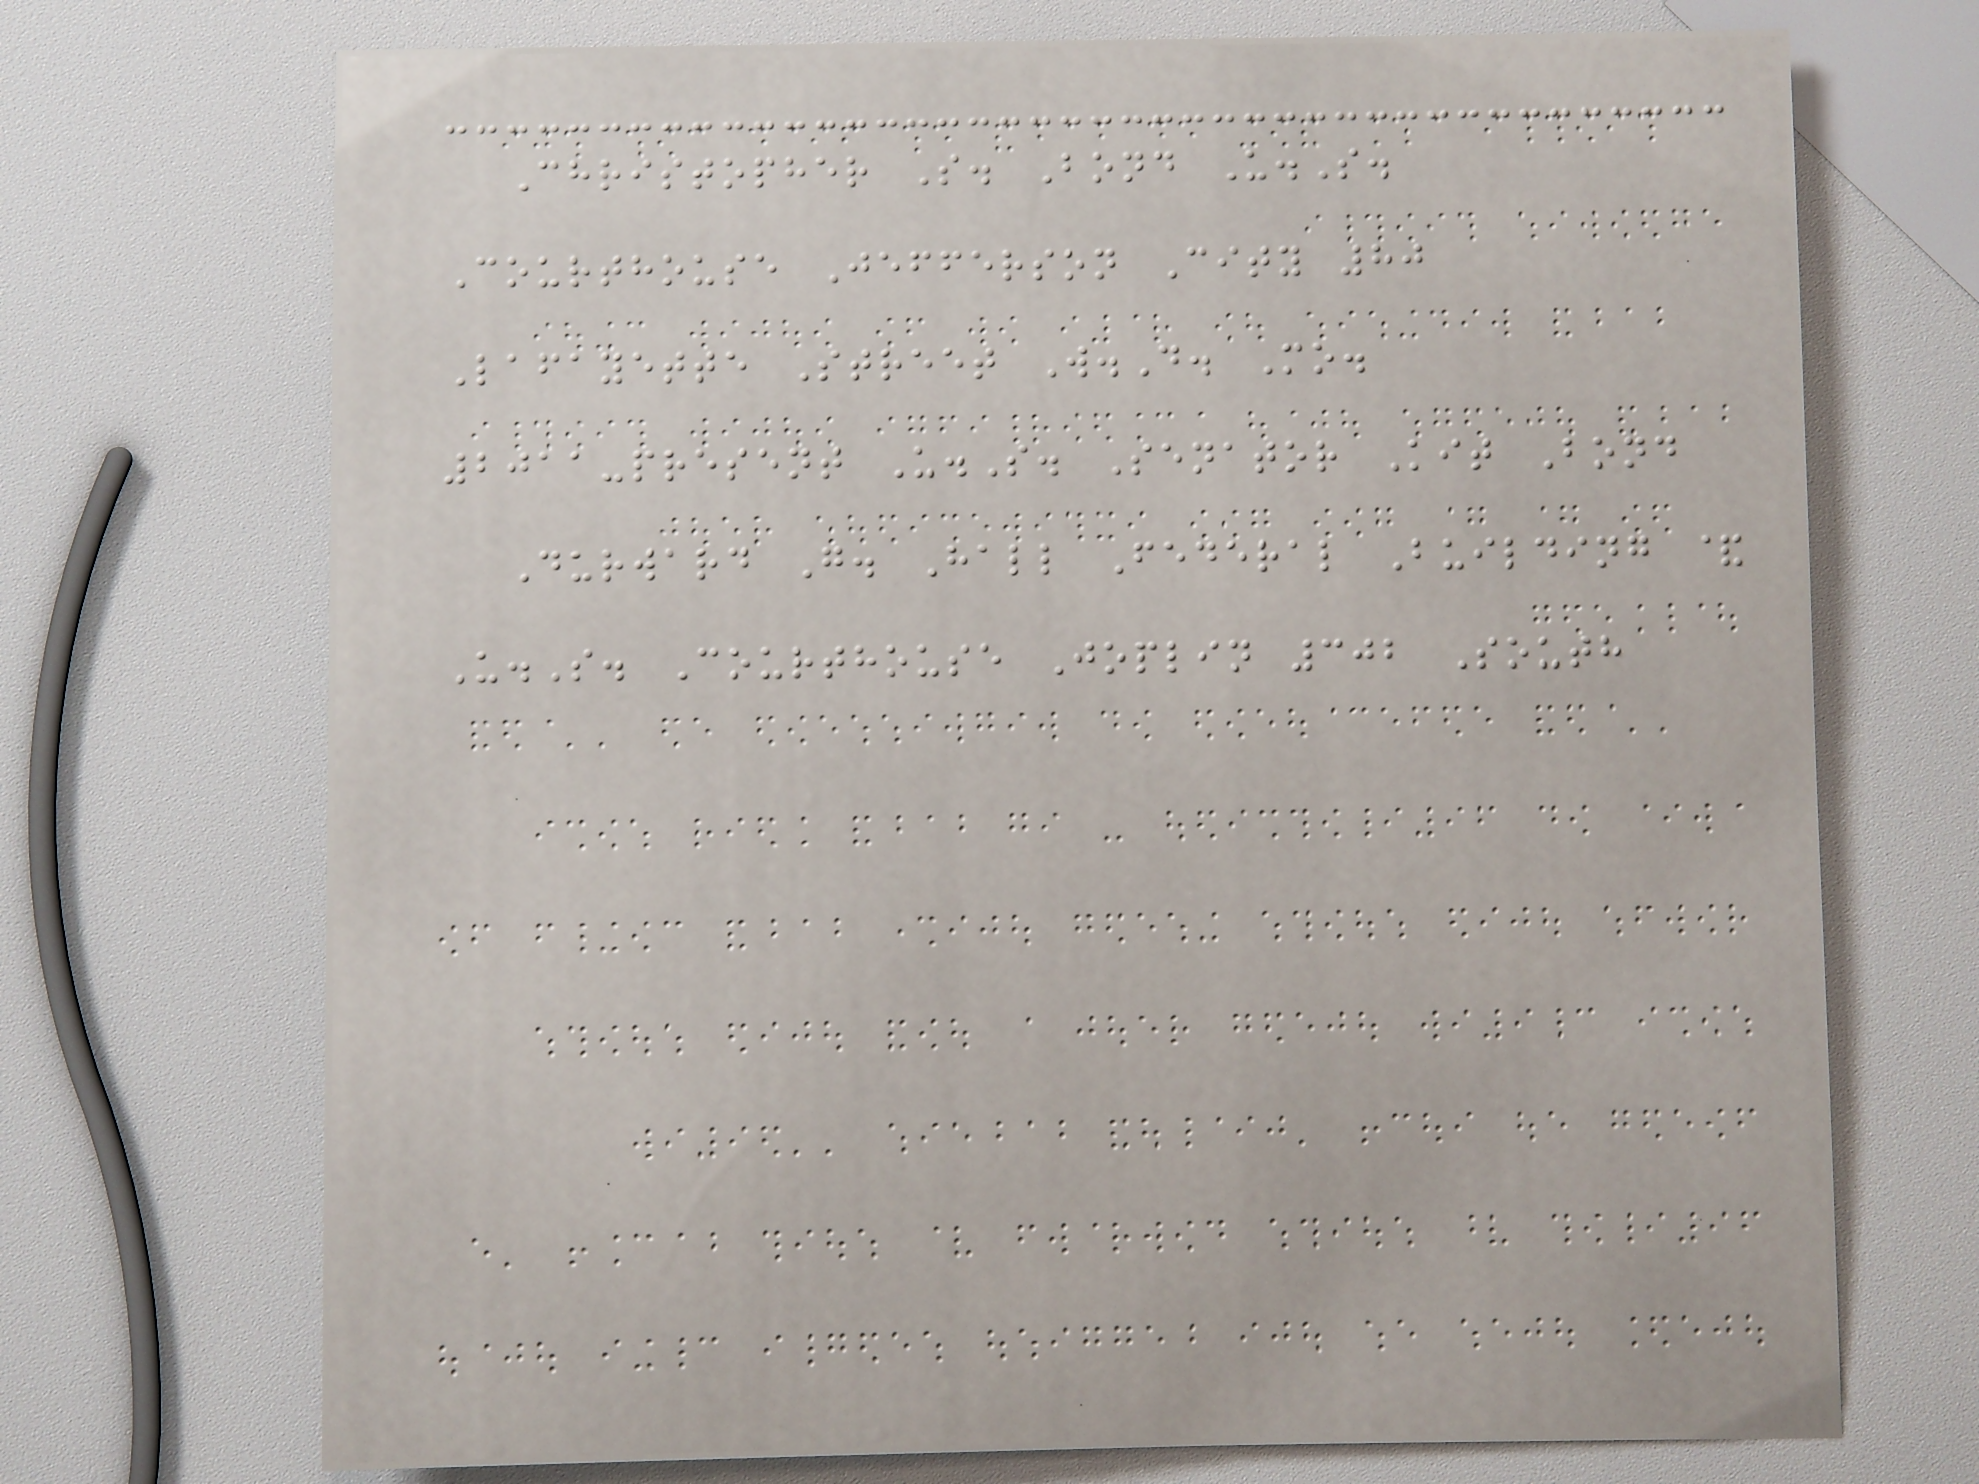Christopher S. Bond U.S.
Courthouse Jefferson City 80
Lafayette Street W.D. Mo.
2011-present U.S. Senator Kit Bond
Durward G. Hall Federal Building &
U.S. Courthouse Joplin 302 South
